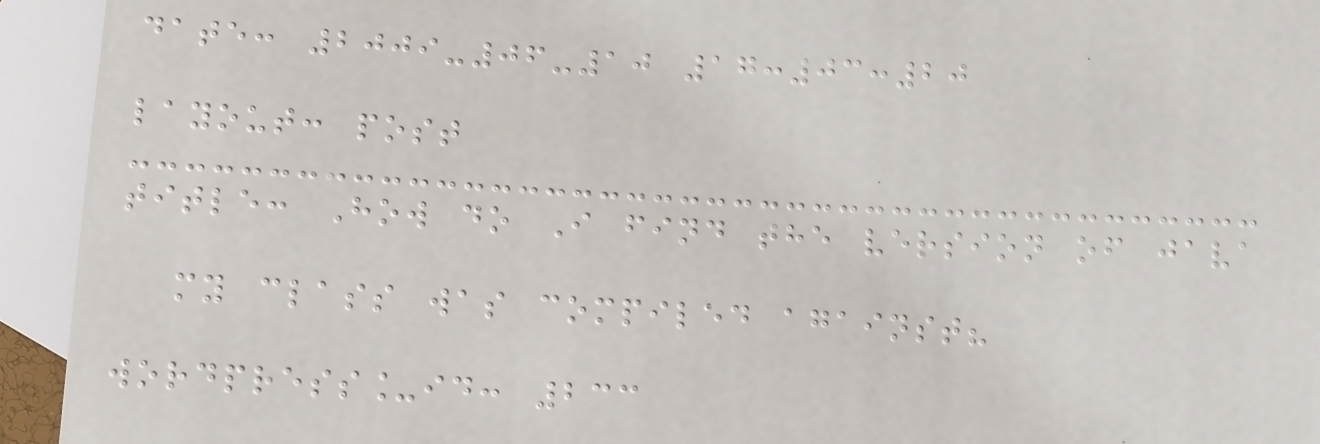date: 2009-06-10 17:03:20
layout: post
title: How do I find the version of java
my class was compiled against?
wordpress_id: 233
